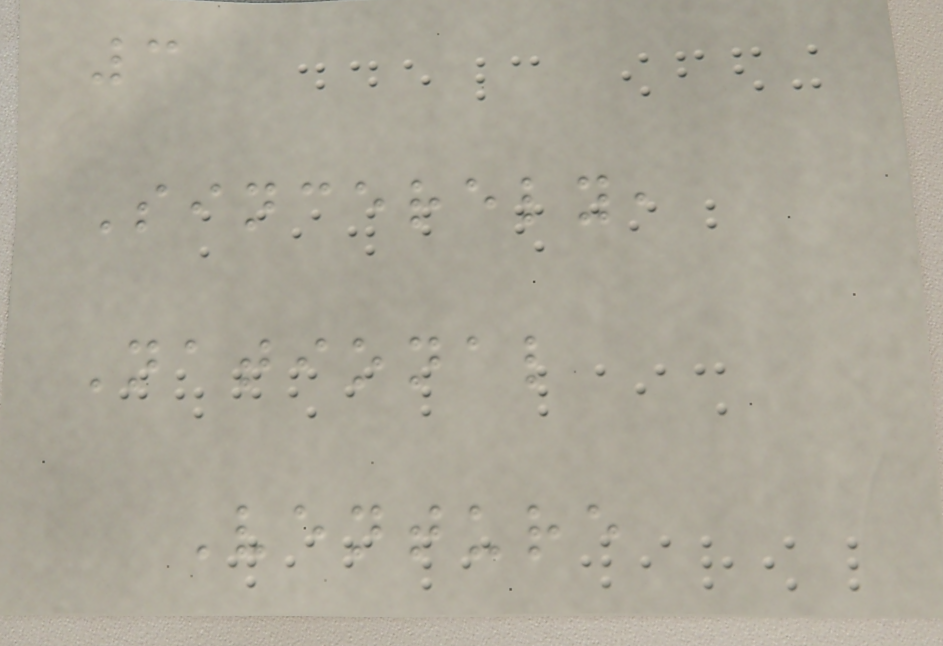3
Sincerely,
National
Venture
